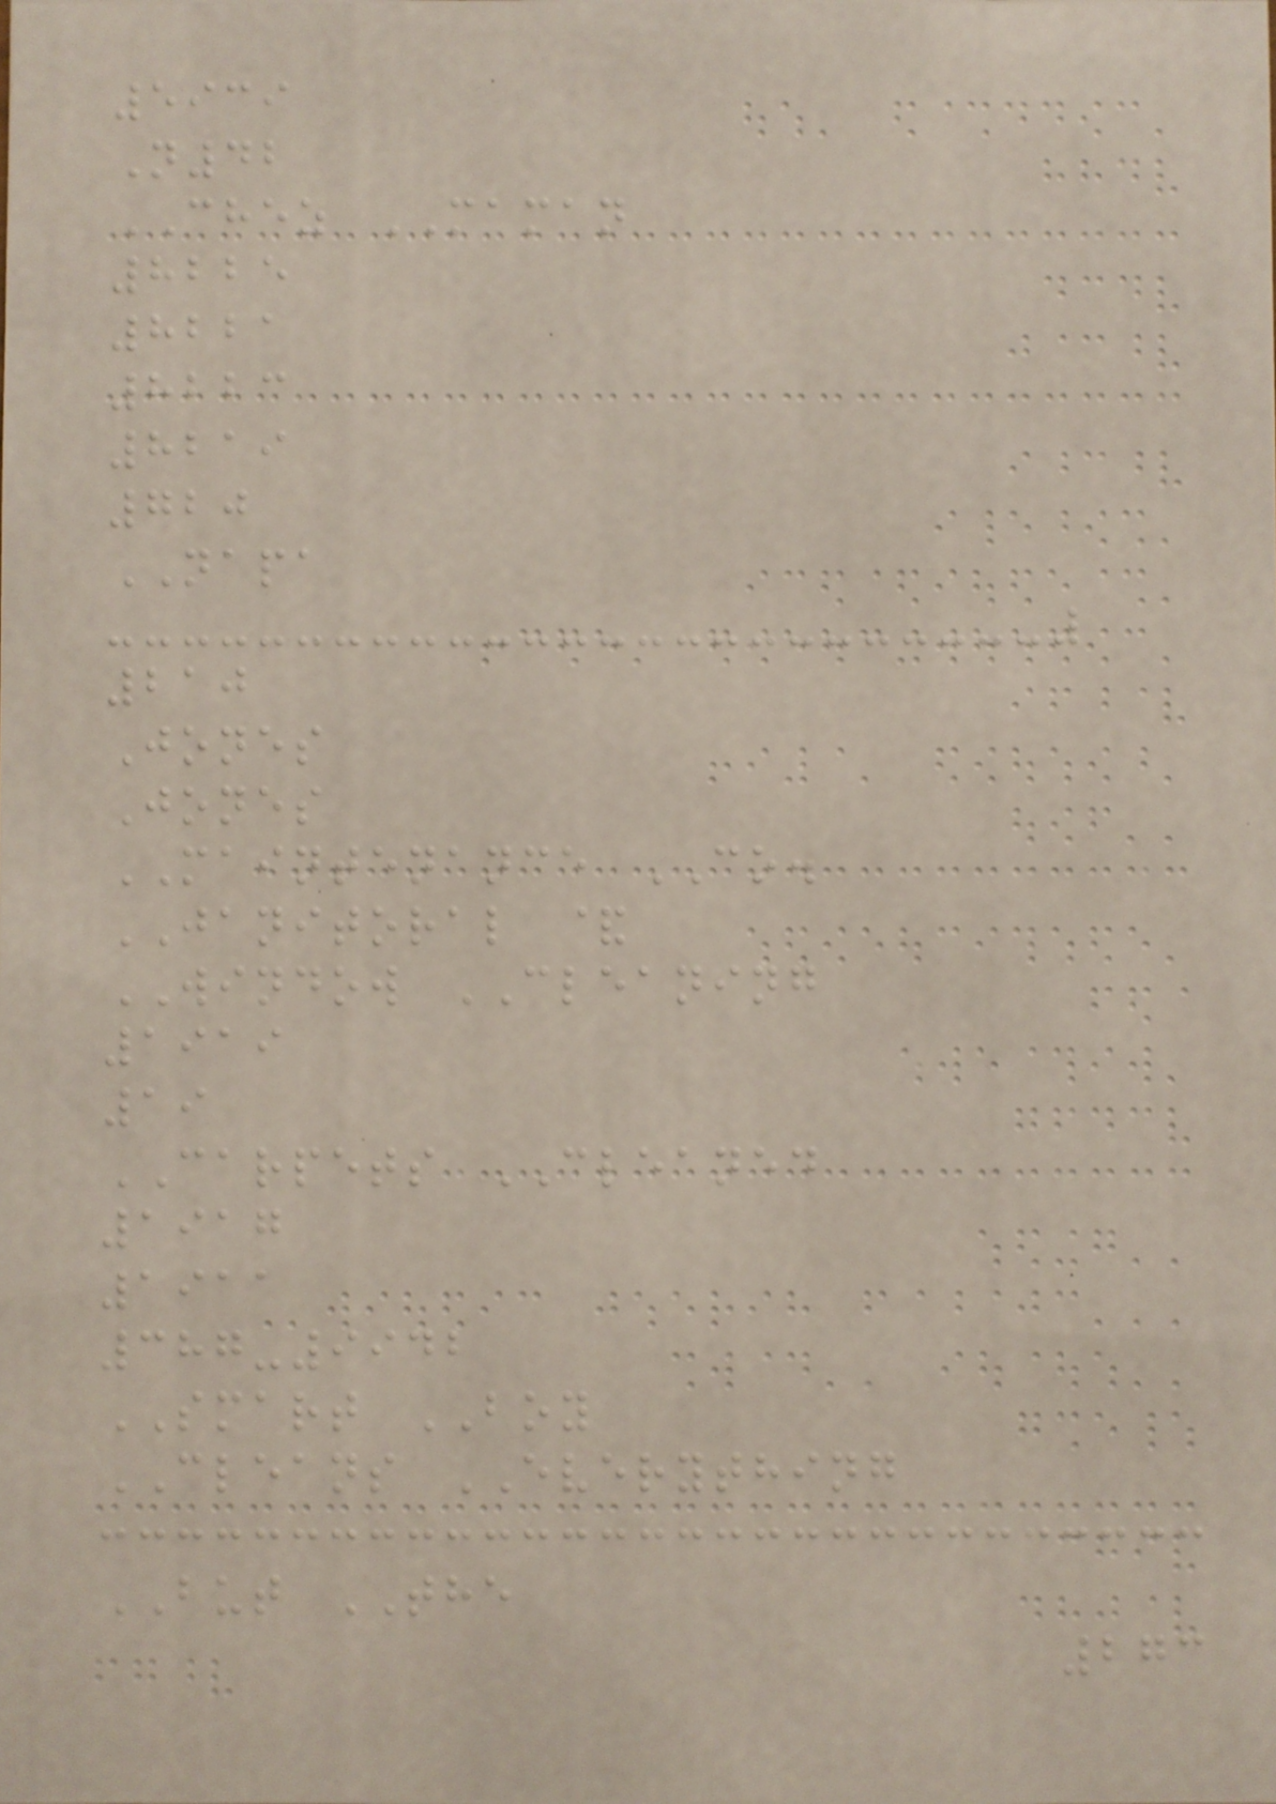5939
N42
CHEZ MAMAN
8225
8221
8223
8219
720
NAPA
210
Jones
Jones
MAINTENANCE CO.
JANITORAL &
WINDOW CLEANING
1919
19
CARPETS CLEANED
1917
1911
387-9942
SMART BOY
CLEANS EVERYTHING
BUT THE
273
